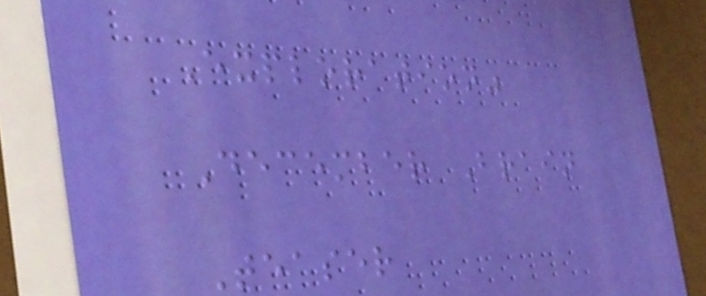Exploration"
December Brain
Teaser
